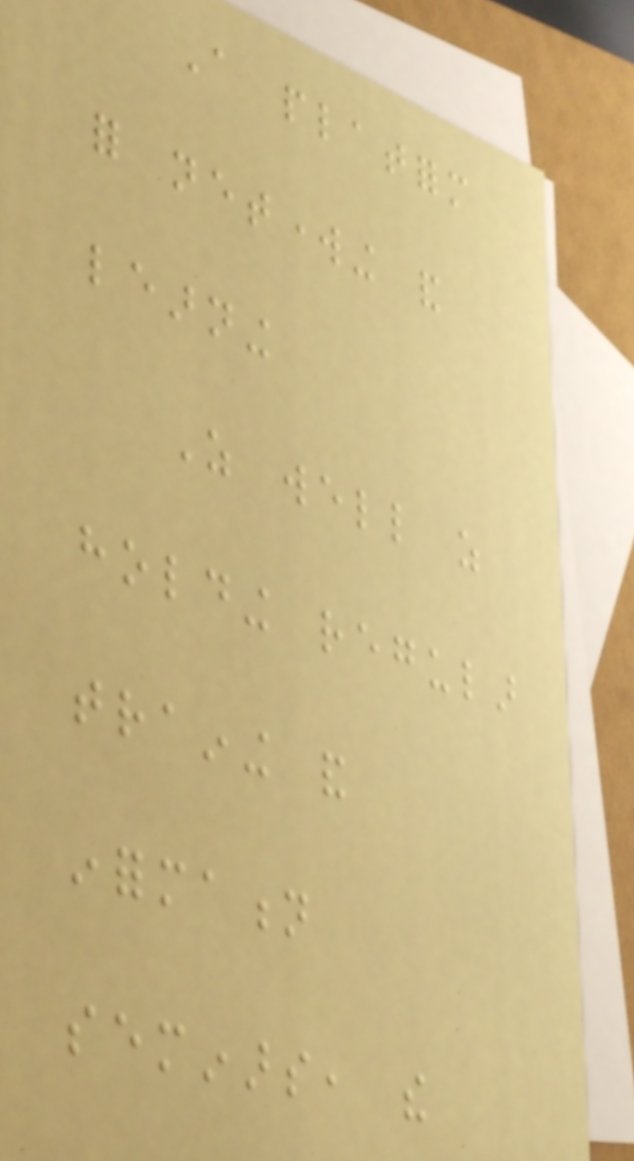A platform
for networking and
learning
As well as
holding regular
training and
information
seminars, the
